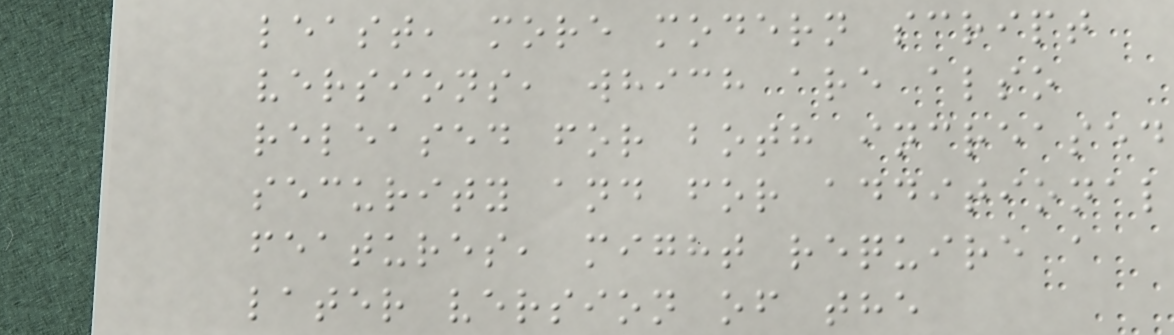least, more modern script
versions, which are also
released for both increased
security and for additional
features, might require a
later version of the
